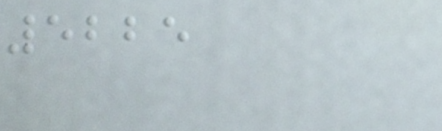5225
